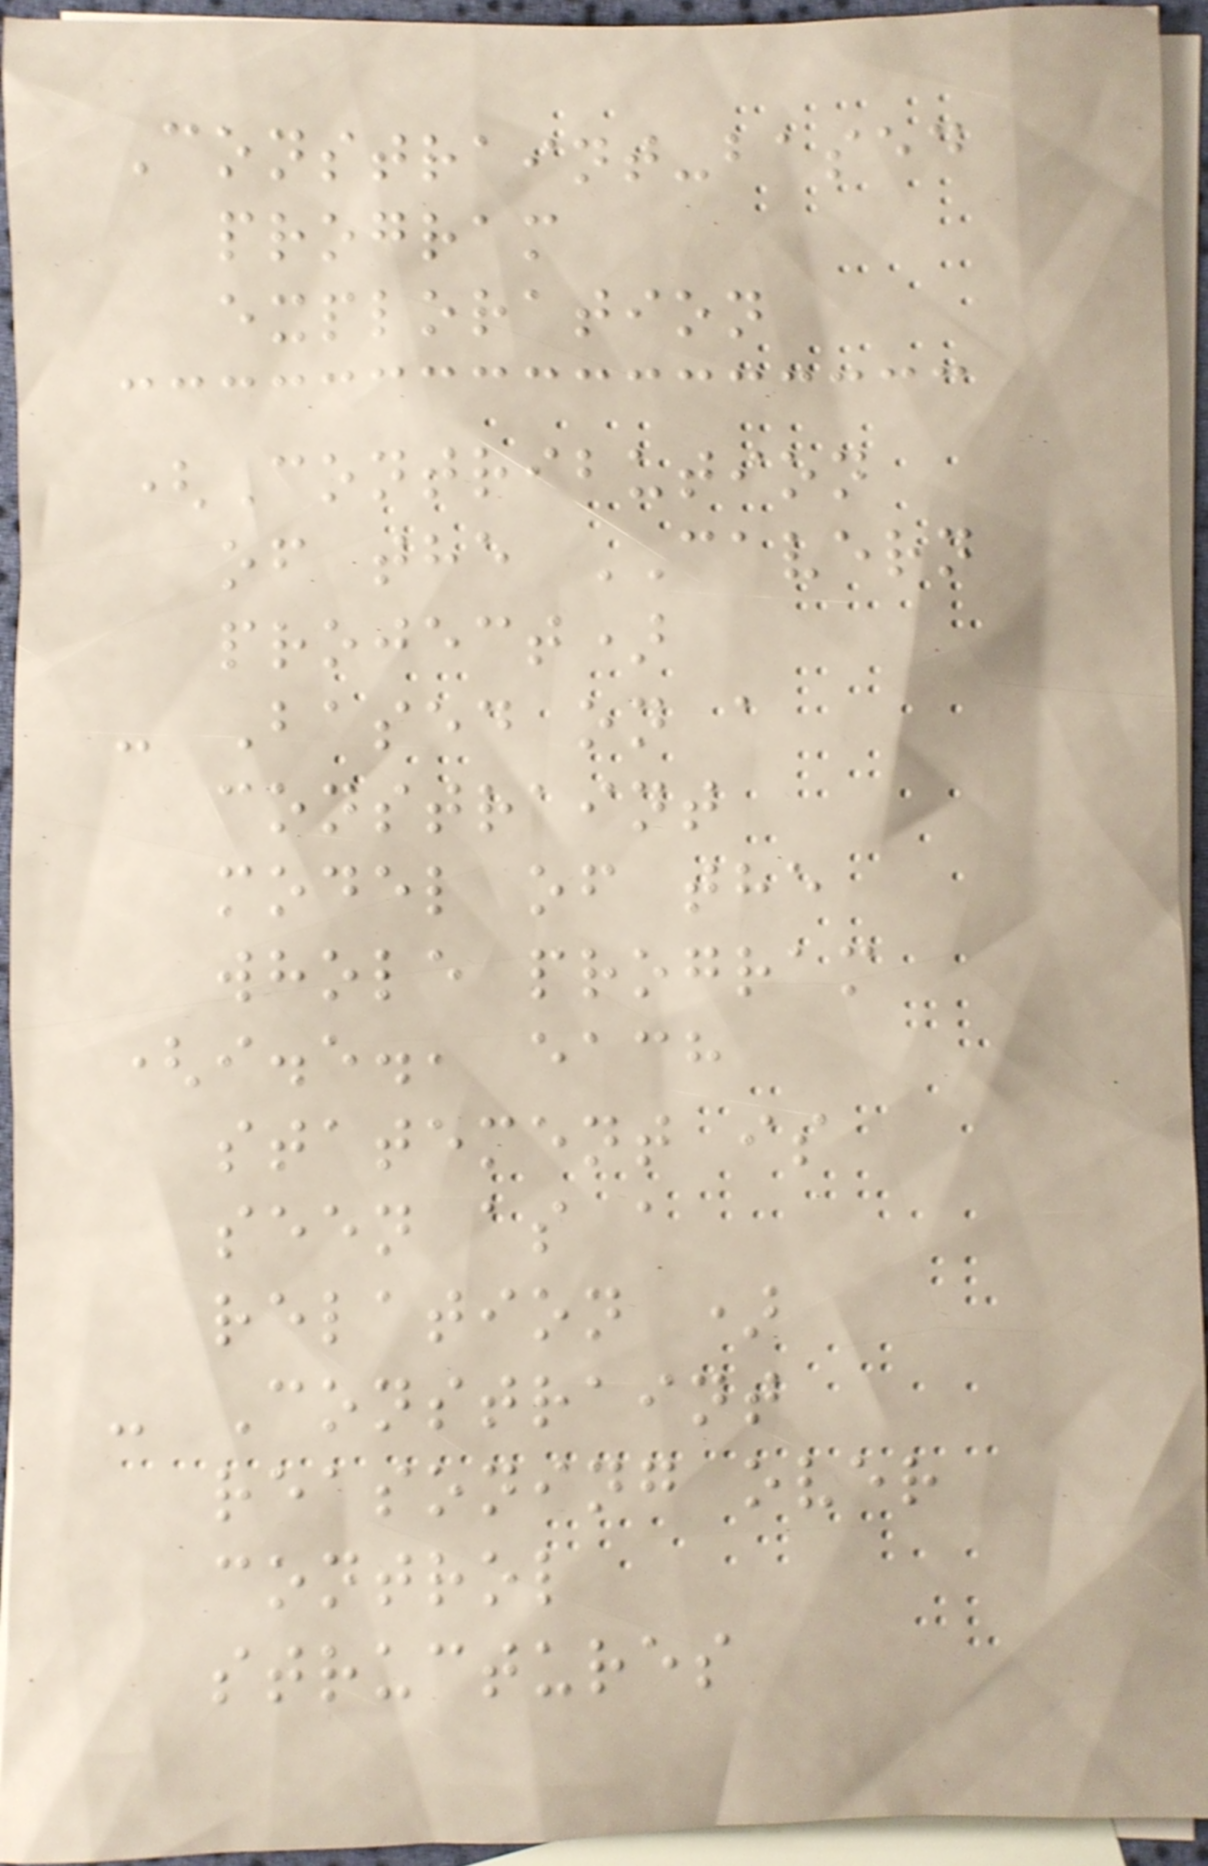Constraint-based
program
exploration
(Contribution
of the CAVERN
project)
- Based on a
constraint
model of the
whole program
(i.e., each
statement is
seen as a
relation )
- Constraint
reasoning over
control
structures
